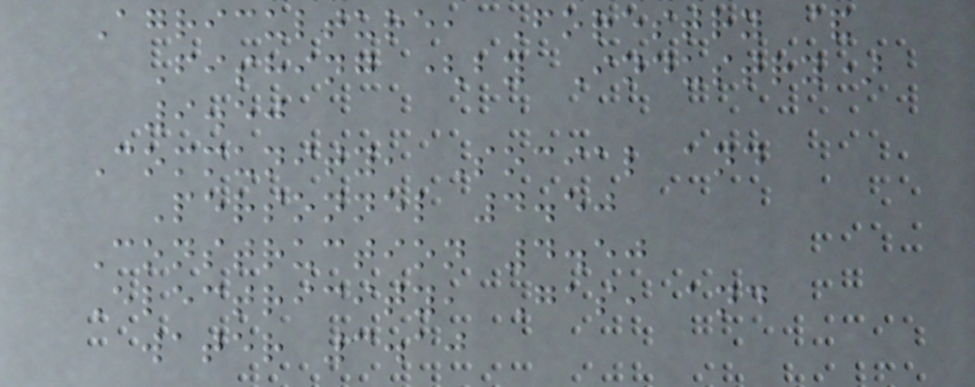Agriculture, Forestry &
Fishing (by Industry)
9.50
Community, Social and
Personnel 4.50
Construction 4.50
Electricity, Gas, and
water 3.10
